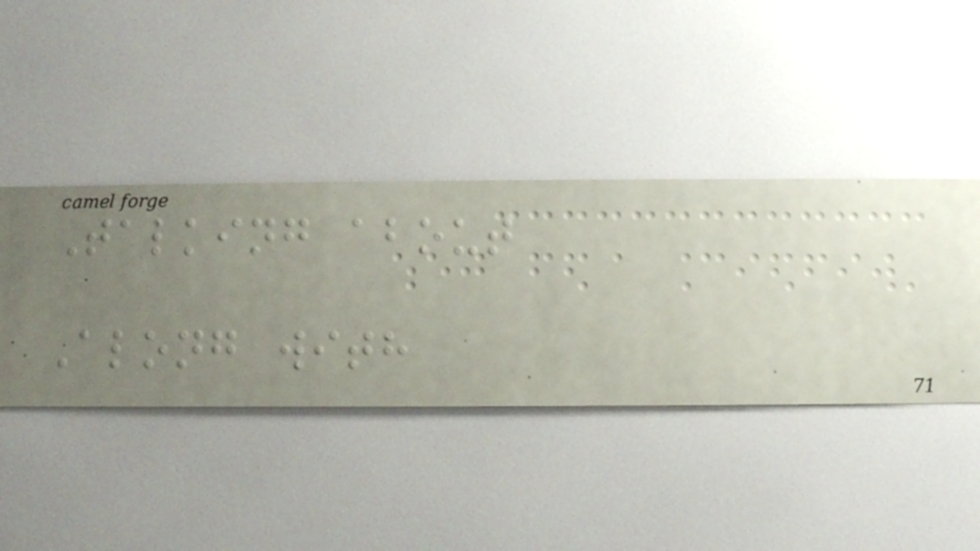Talking about
Along with
